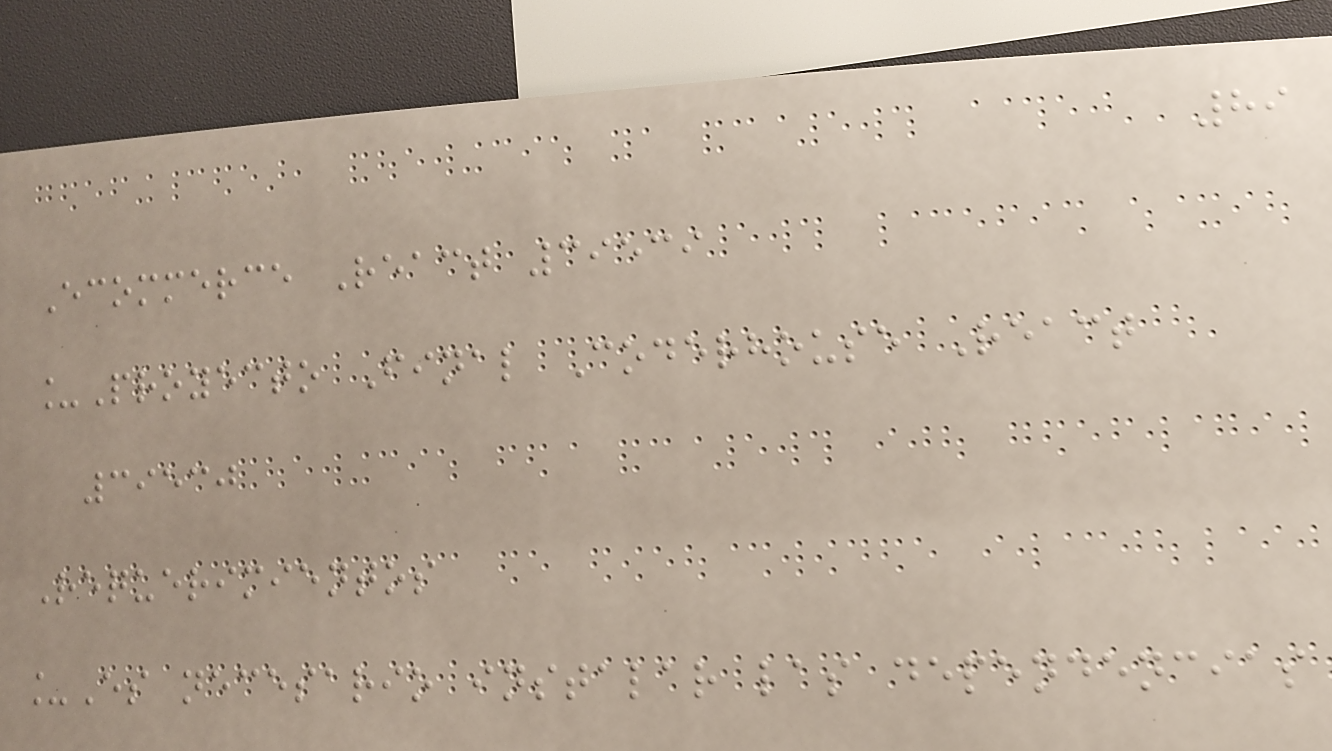89
Ecommerce React 39539
_Proyecto Final Coderhouse React
39530
Requerimientos
_Es necesario instalar las dependencias
